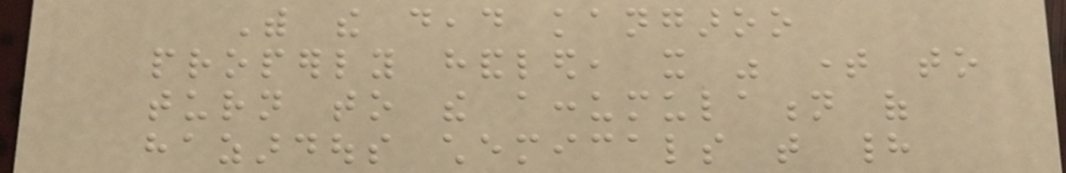With the dead kangaroo
properly handled, it was time to
turn to the accumulation of
hazardous chemicals that had
